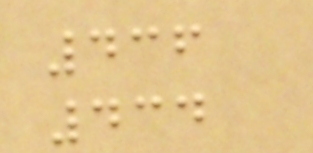436
434
